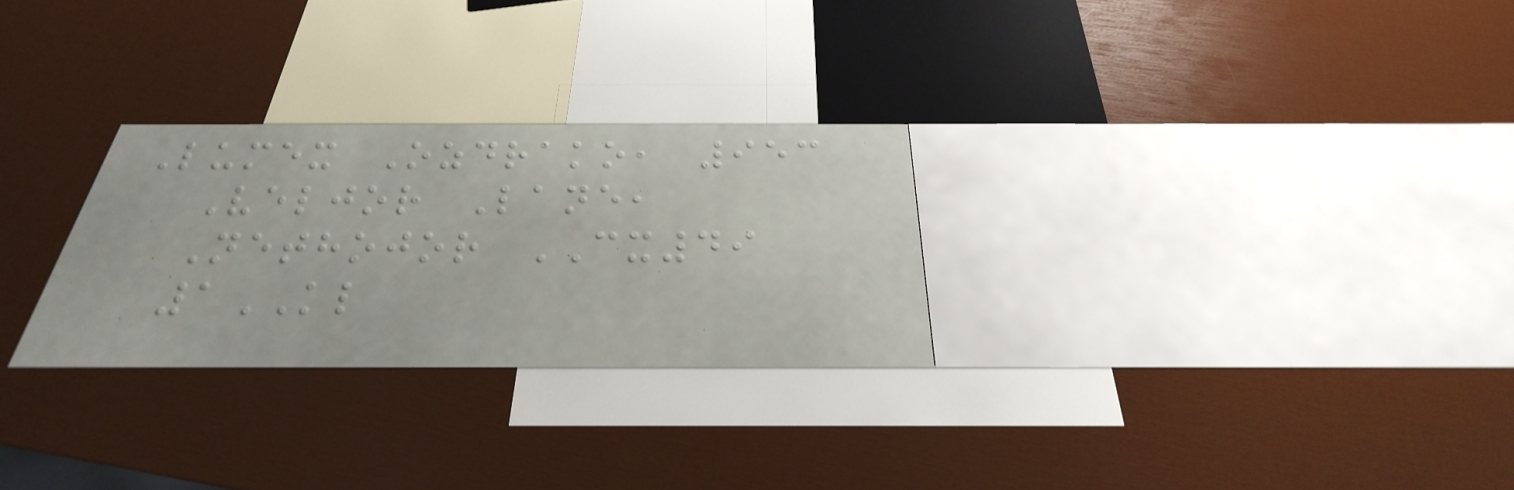Lumex Ozdrako, 953
Veljor Lane,
Nethojor CX49
1KL
